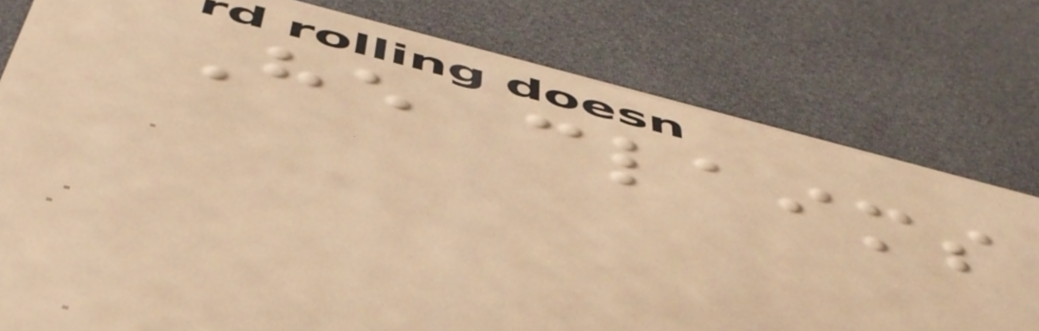He claims
